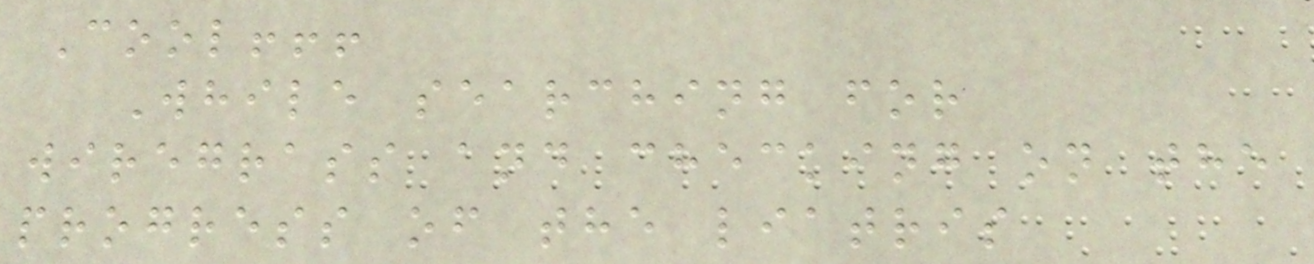Cool!!!
While searching for
wiregrass and checking on the
progress of the liatris
